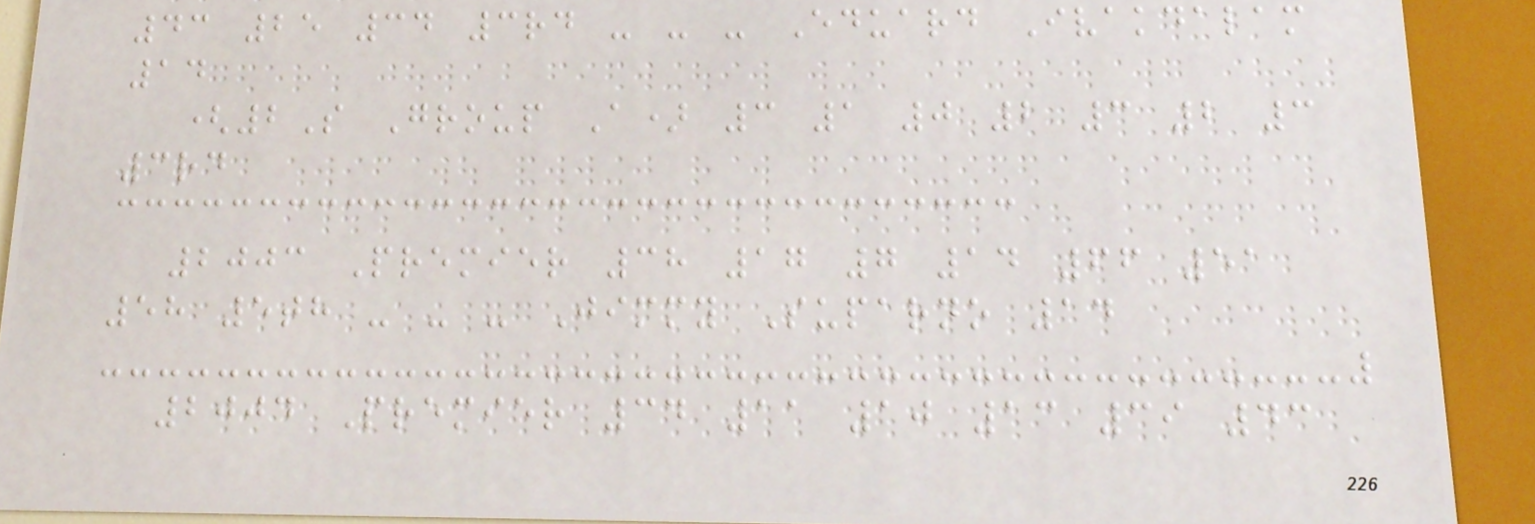43 25 34 3rd - - - Eduard Ivakdalam
14
(2S Group A) 3 1 0 2 3 2 3
3rd
2003 Premier 38 17 7 14 66 51
58 5th - - - Jimmy Suparno 14
2004 Premier 34 11 10 13 39 43
